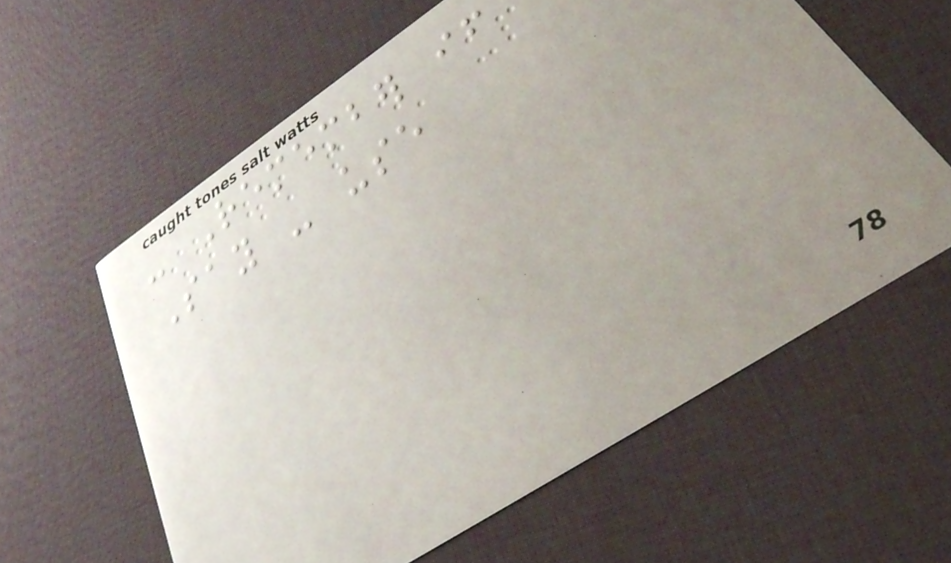- Remember if
Say - use
